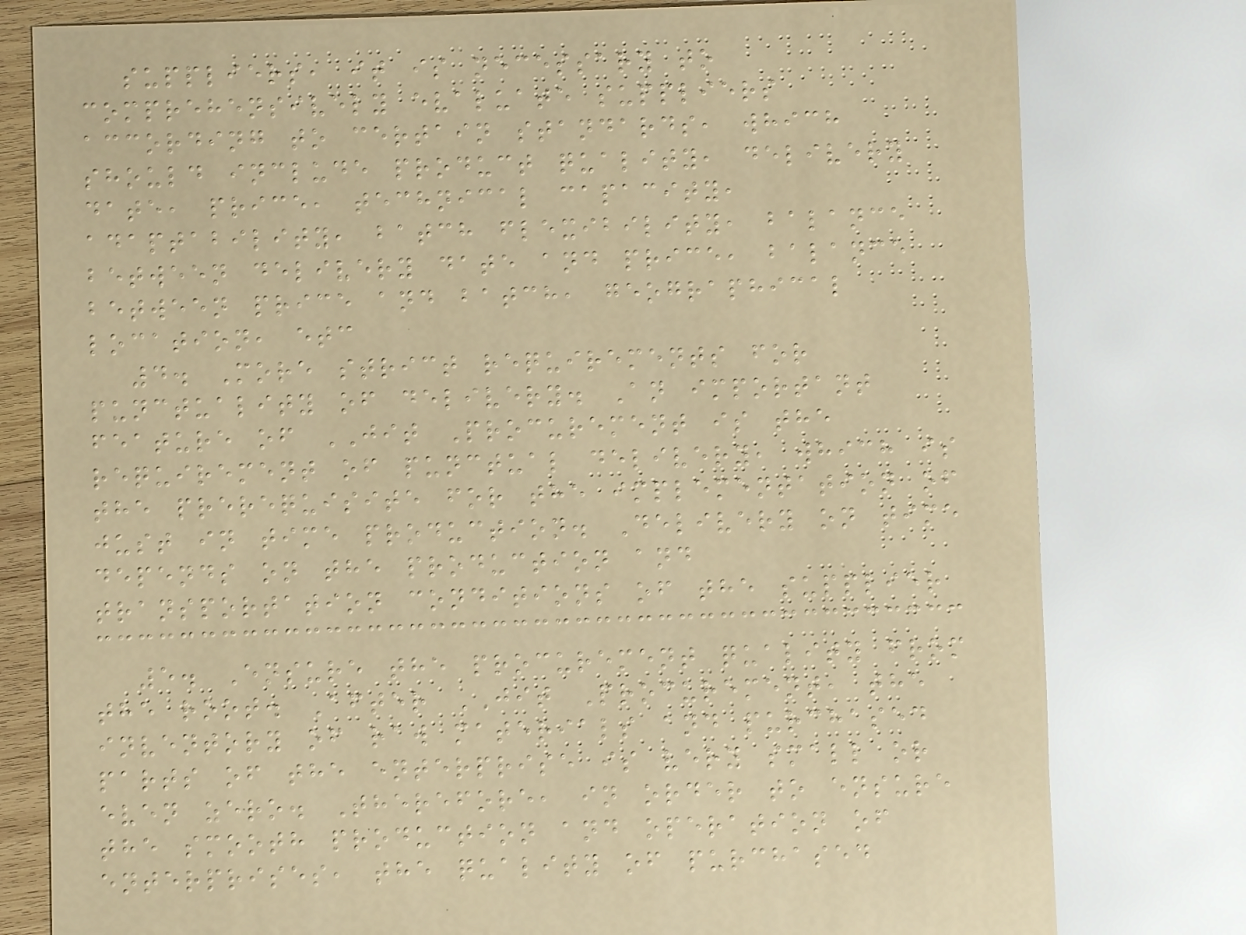suppliers, it is necessary to
comprehensively evaluate suppliers
according to certain standards, which
should include product quality, delivery
date, price, technical capacity,
adaptability, batch flexibility, balance
between delivery date and price, balance
between price and batch, geographical
location, etc
4. More strict requirements for
punctuality of delivery. An important
feature of JIT Procurement is the
requirement of punctual delivery, which is
the prerequisite for the implementation of
just in time production. Delivery on time
depends on the production and
transportation conditions of the supplier
5. Ensure the procurement quality from
the root. After JIT Procurement, the
inventory of raw materials and purchased
parts of the enterprise is very small or
even zero. Therefore, in order to ensure
the smooth production and operation of
enterprises, the quality of purchased
